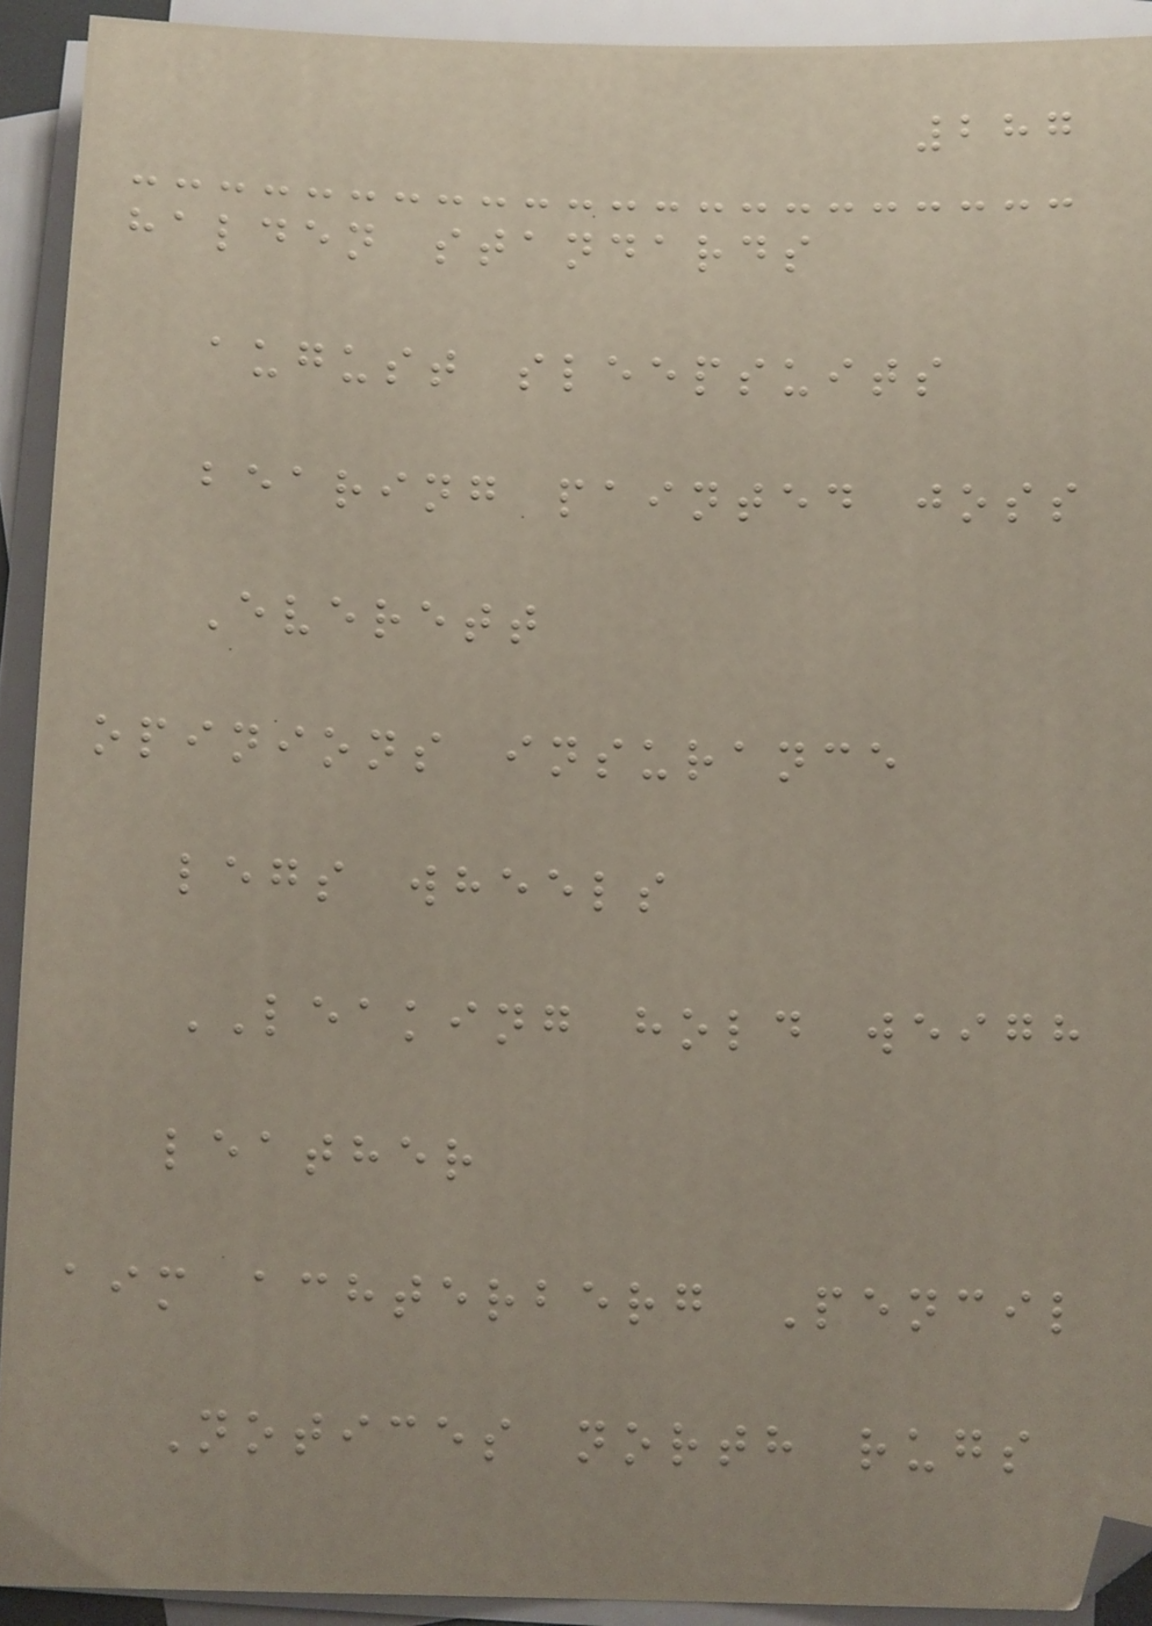287
halden standards
august sleepsuits
bearing painted joss
Everett
opinions insurance
legs wheels
LEAKING hold weigh
leather
aim achterberg Pencil
Notices north rugs
